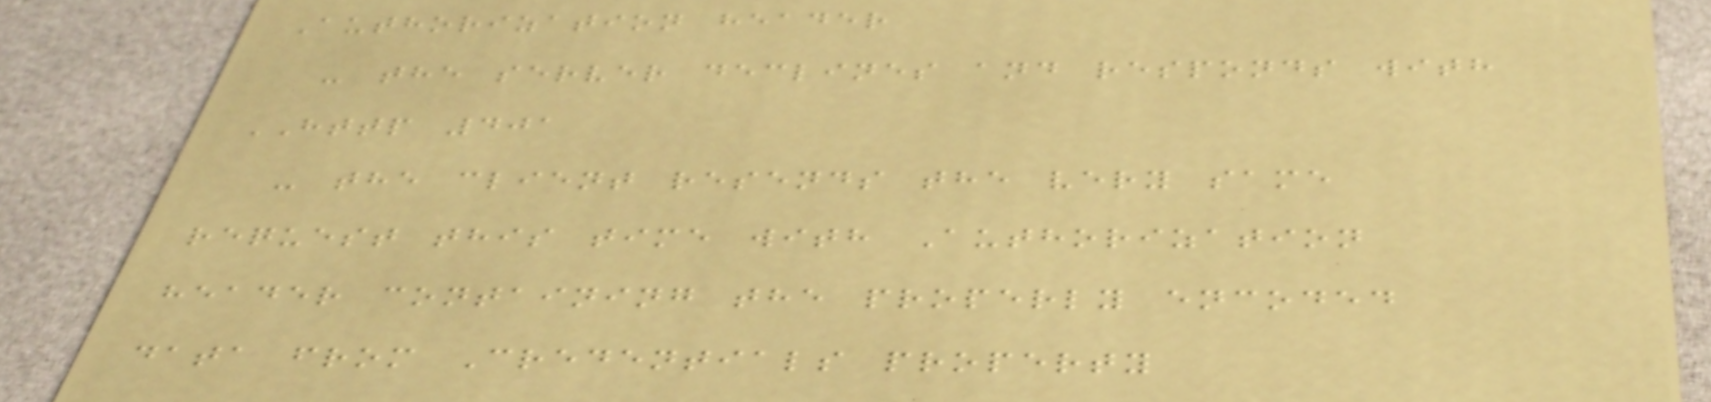Authorization header
- the server declines and responds with
HTTP 401
- the client resends the very same
request this time with Authorization
header containing the properly encoded
data from Credentials property
